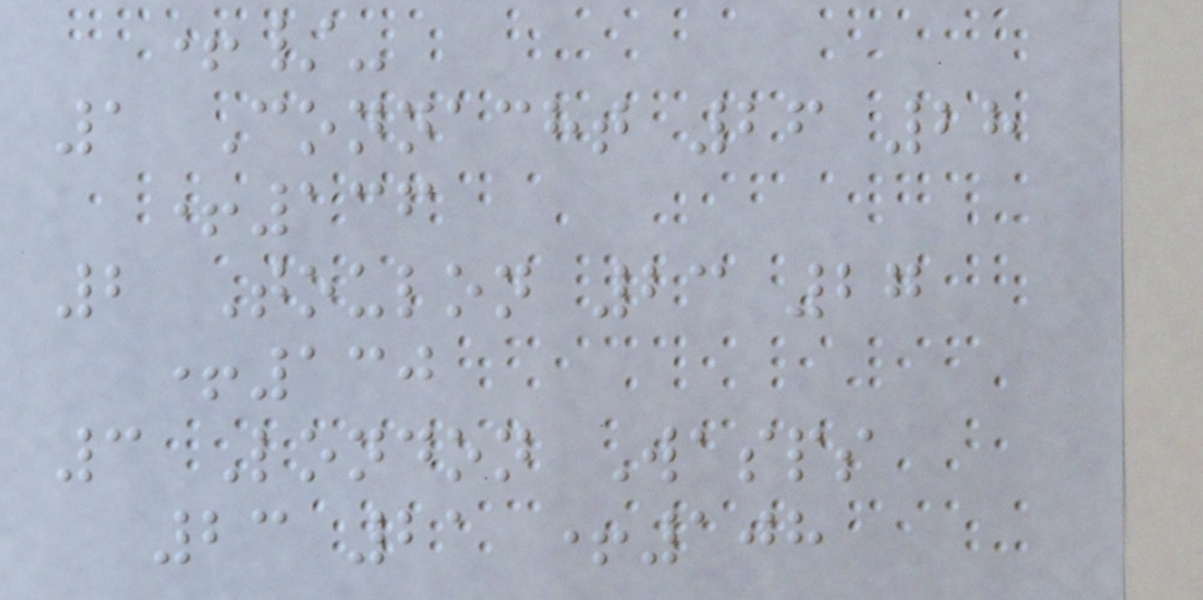+/-
1 Connacht 26 28
+136
2 Toulon 23 27
+130
3 London Wasps
23 21 +108
